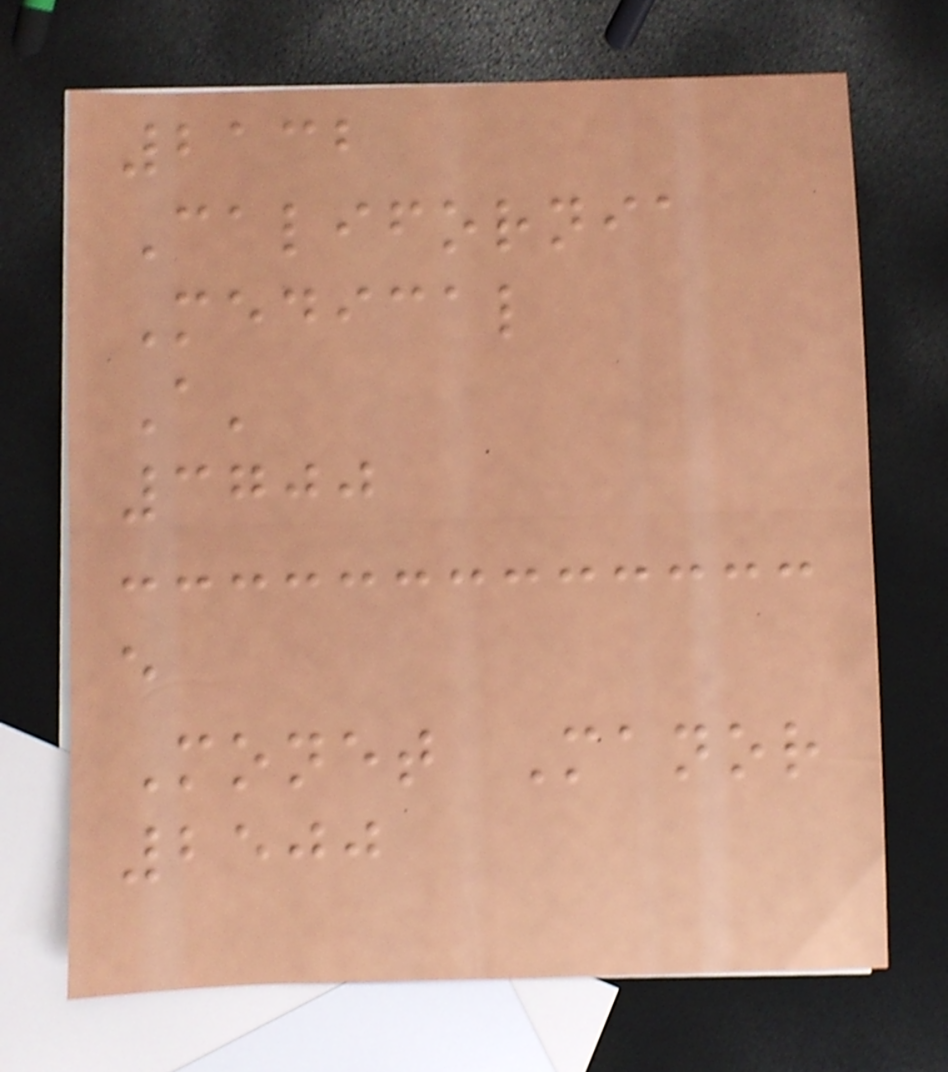2132
California
Medical
A'
3700
e
Monet Manor
2500
